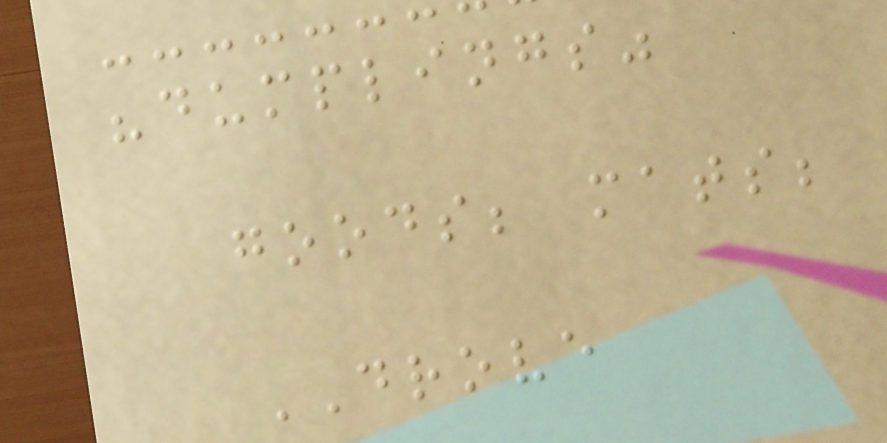"dumplings"
goods; mats;
DROVE
